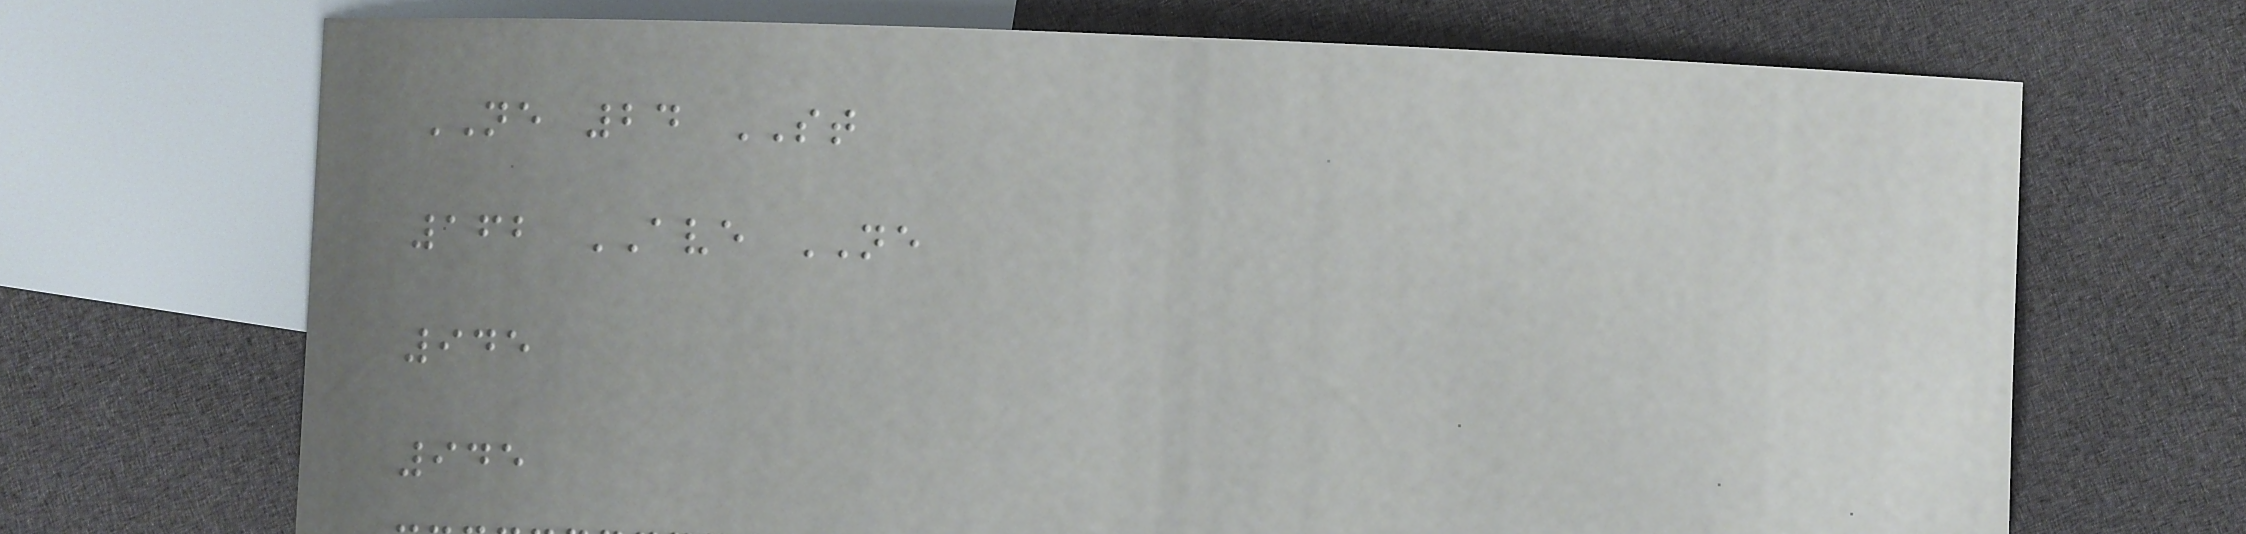NE 24 ST
162 AVE NE
945
945
